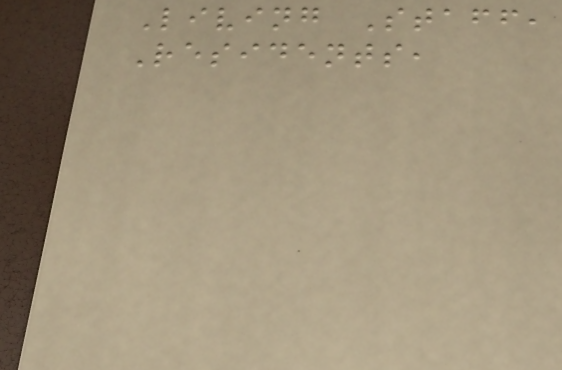Living Staff,
Residents,
